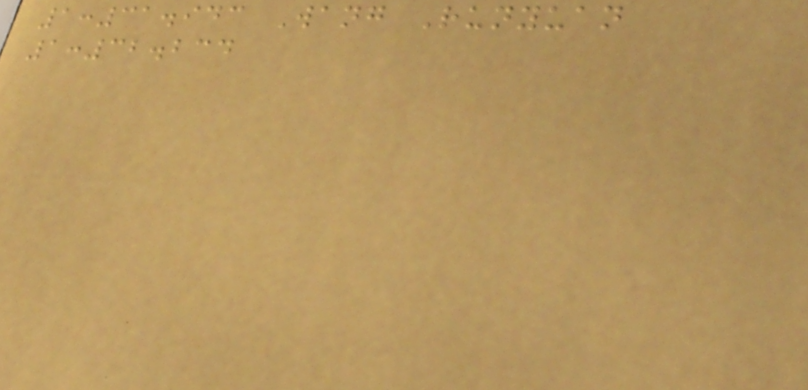1:31.943 Wang Runyuan
1:32.234
